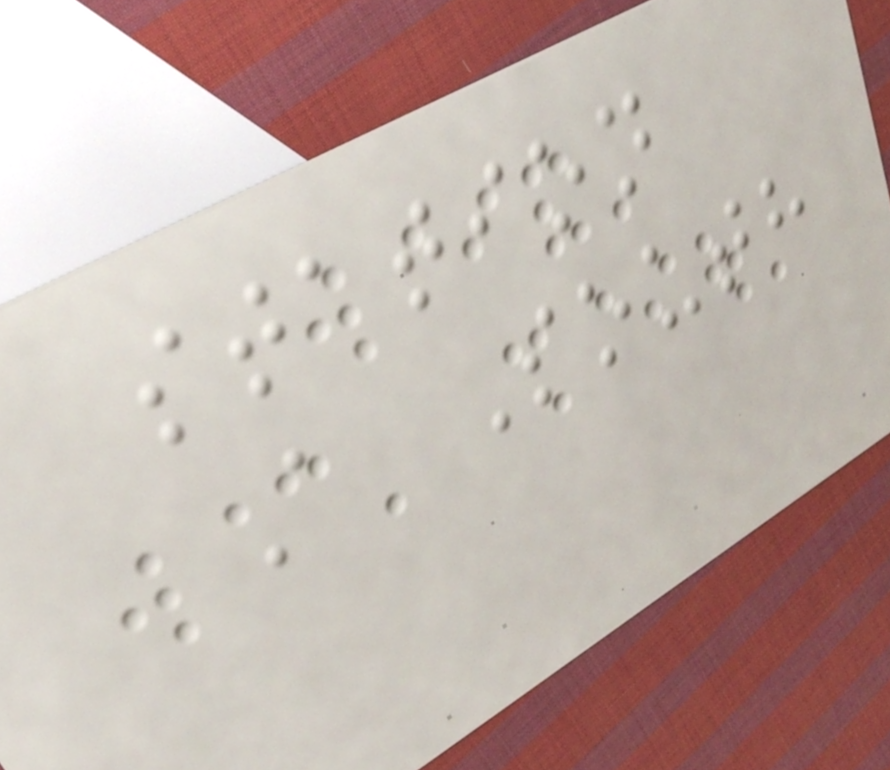station
A South
